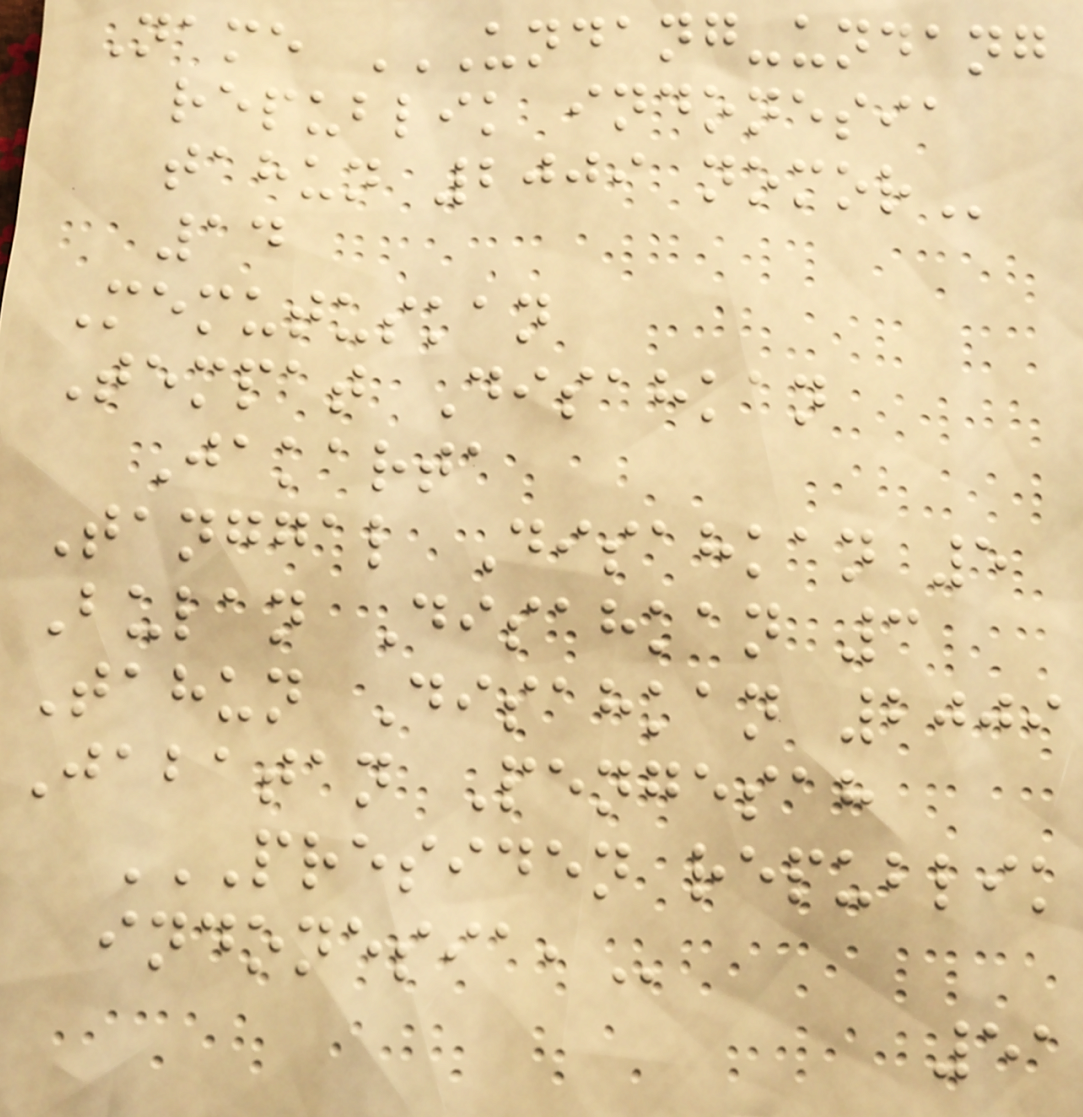Name UNDANG-UNDANG
REPUBLIK INDONESIA
TAHUN 2009 NOMOR
14
Memutuskan
Tempat Disahkan
Jakarta
Tanggal Disahkan 5
Bulan Disahkan 3
Tahun Disahkan 2009
Jabatan Pengesah
PRESIDEN REPUBLIK
INDONESIA,
51
